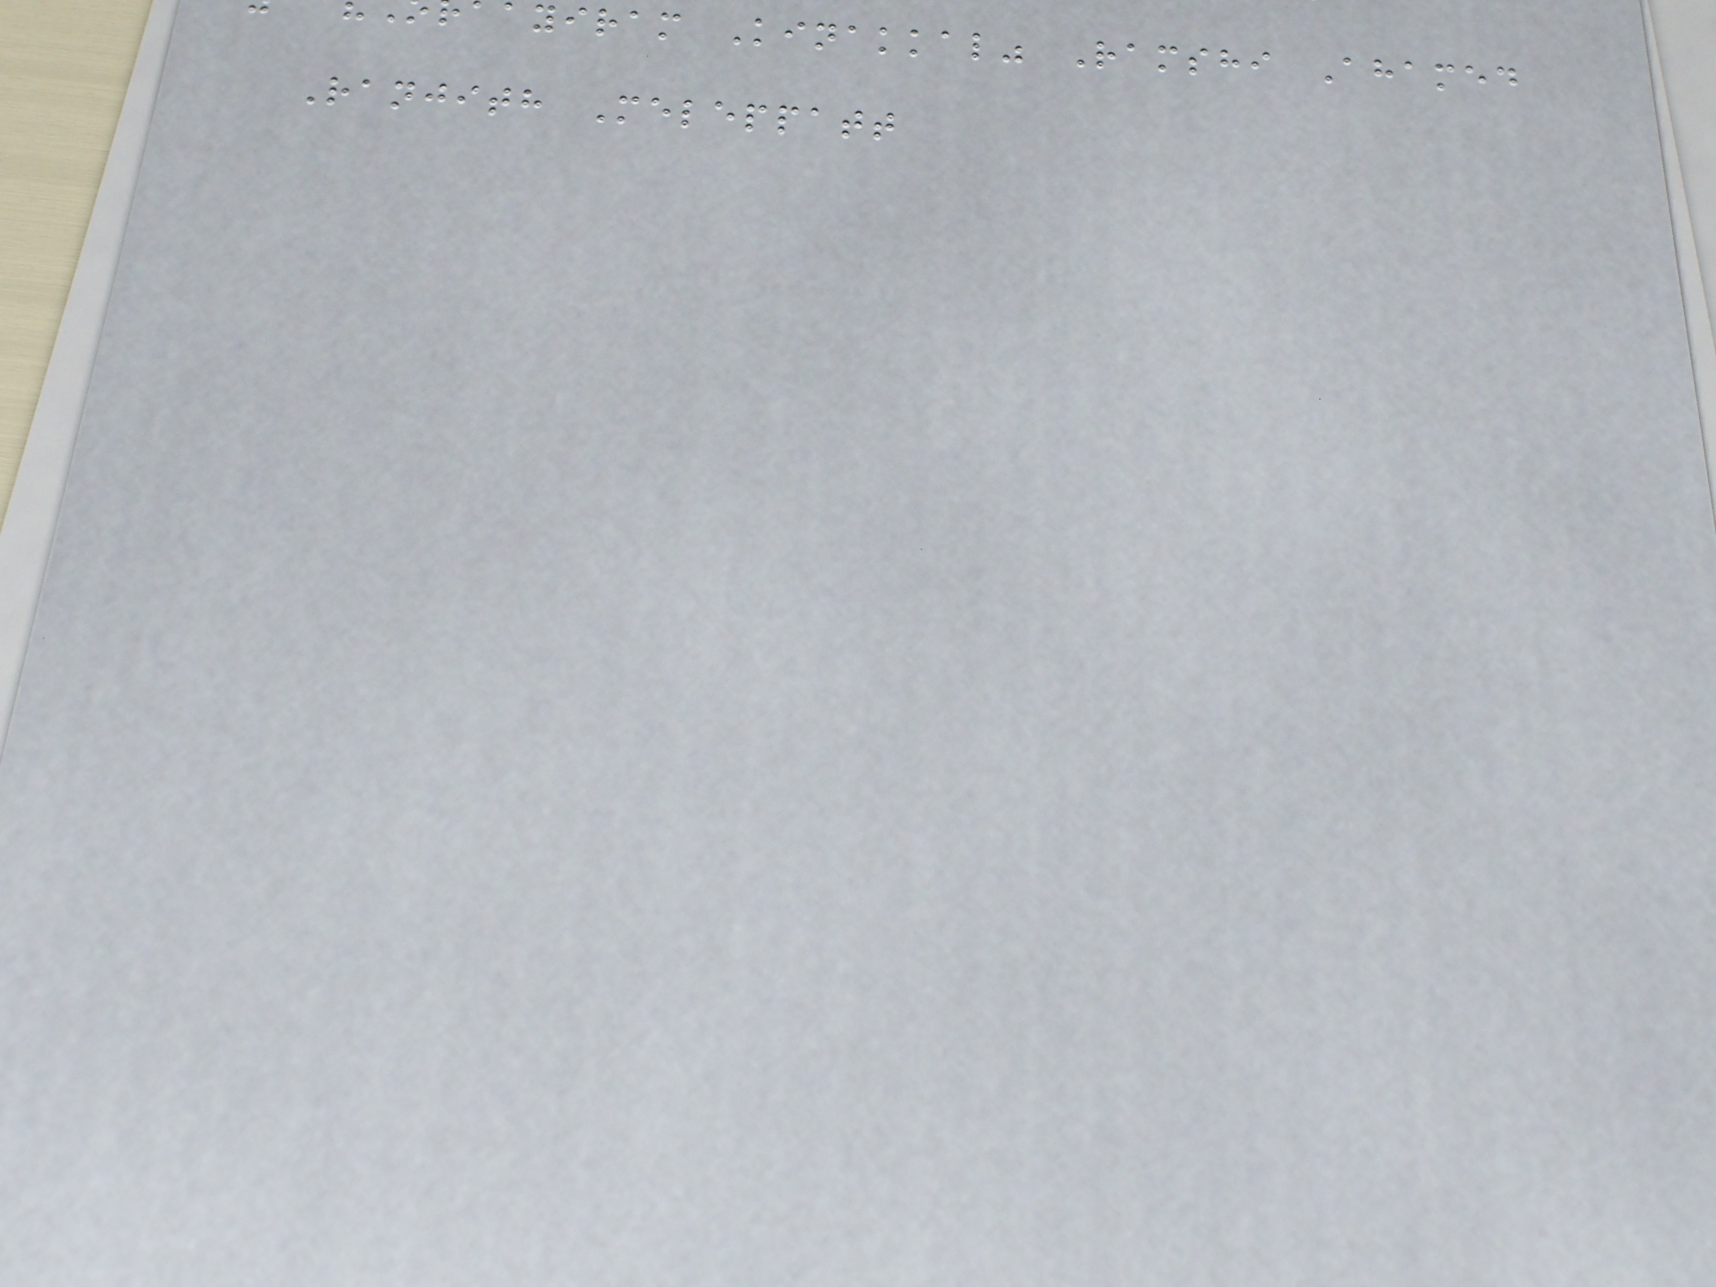ayiram Kinakkal" Ramshi Ahamed
Ranjith Meleppatt
